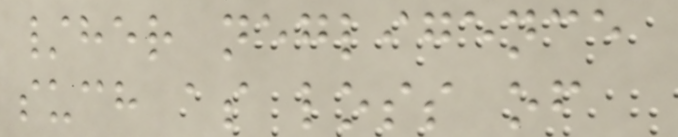/her negligence
such as loss of
